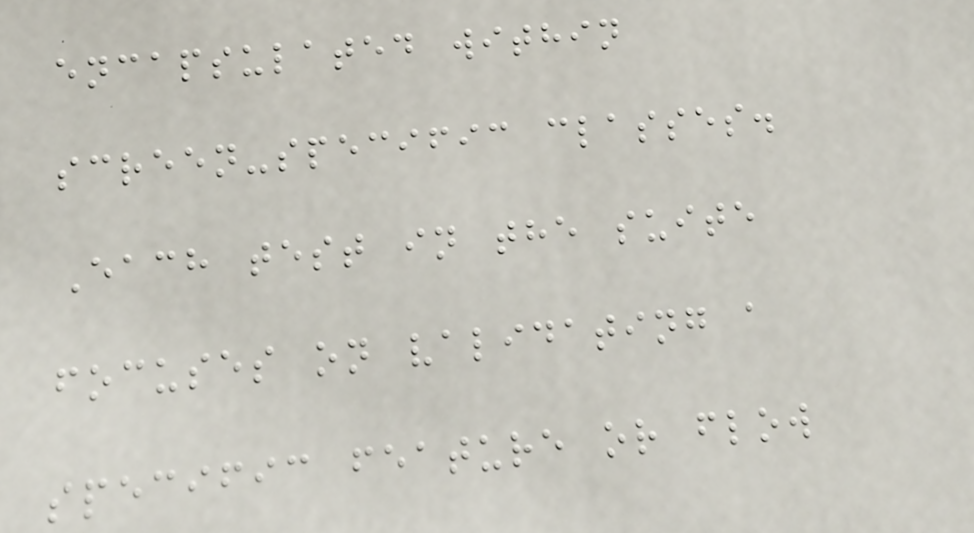encapsulated within
screen-specific classes.
Each test in the suite
focuses on validating a
specific feature or flow
